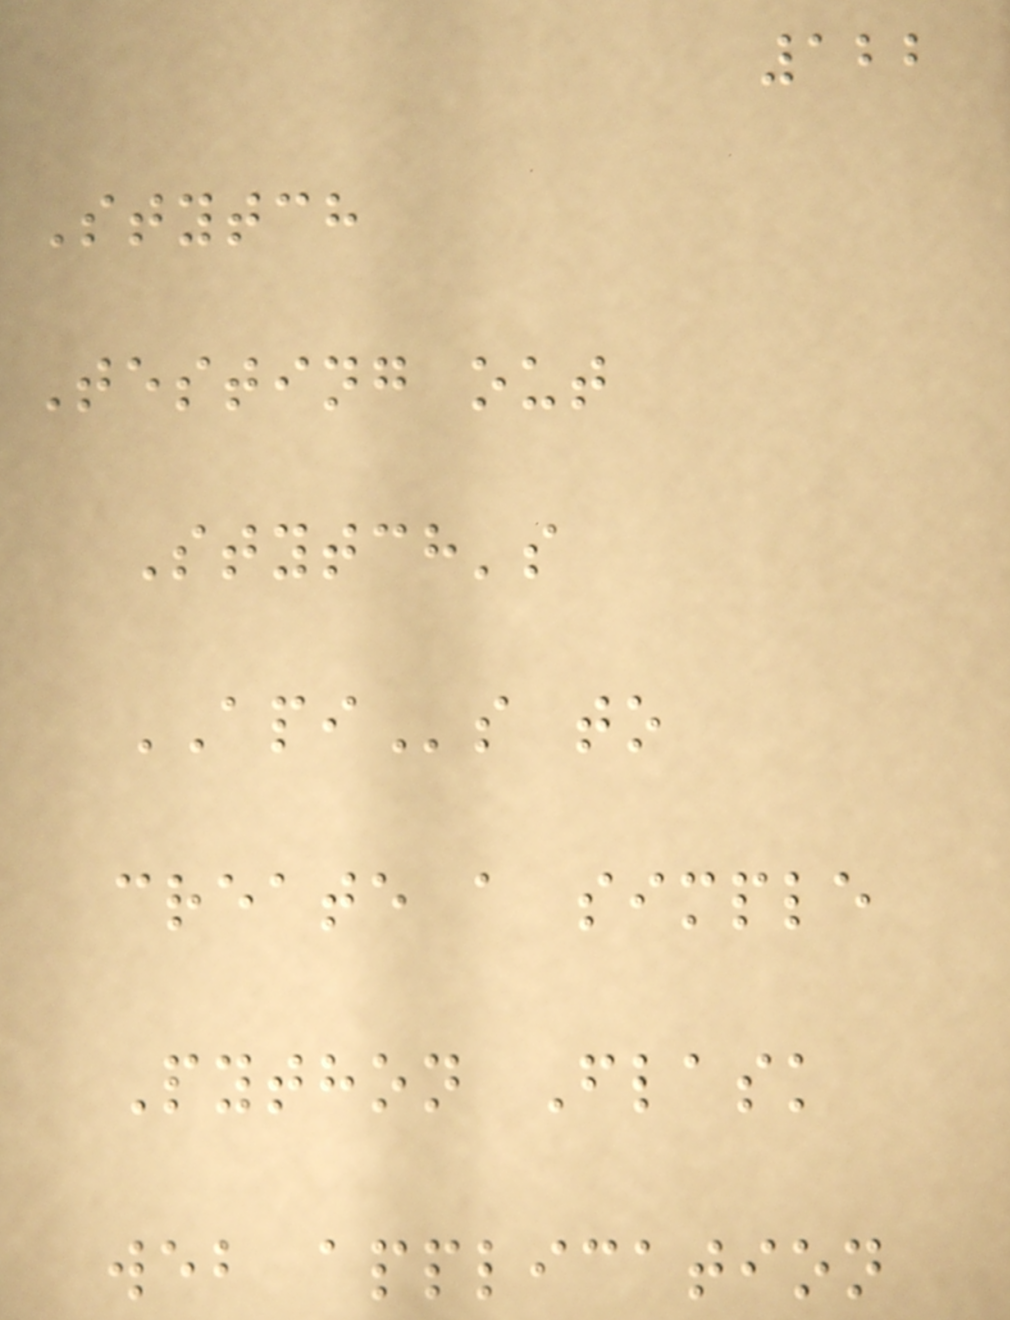122
Stytch
Testing out
Stytch's
APIs to
create a simple
Python Flask
web application
